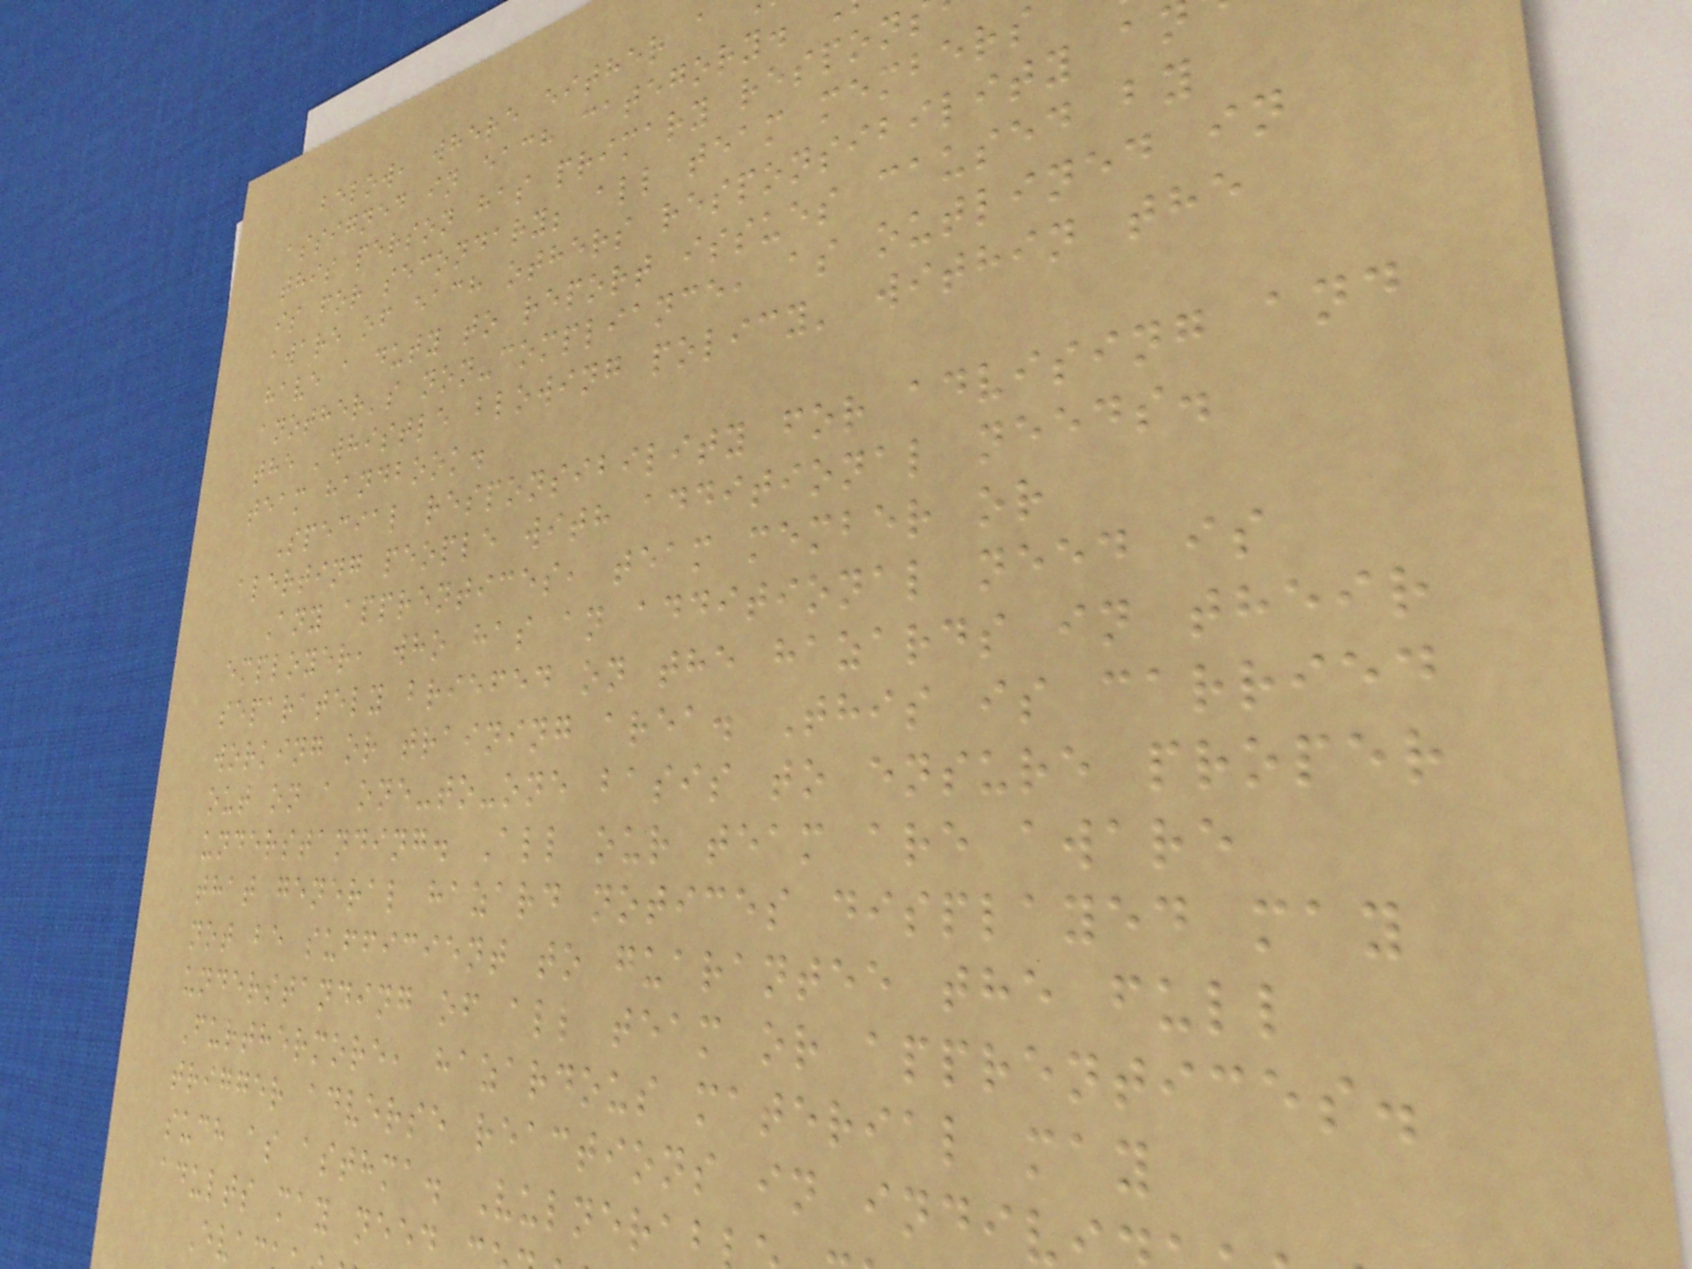below, where either a
assigned in each category.
this person has primary respon
is for secondary; all team members
aware of each others responsibility a
have a duty to report issues caused by
another's non-compliance, as outlined in
the 'whistle blowing policy' within the
team handbook.
Special responsibility for advising and
alerting people with additional needs.
Any apprentices, team member or
employer, who has an additional need is
separately briefed on the hazards in their
working or training area. This is carried
out on a one-to-one basis to ensure proper
understanding. All our team are aware
that general hazard notices displayed may
not be sufficient to guarantee the full
understanding of all team or apprentices.
Furthermore, hazardous material may
trigger adverse reactions in indiv
such as asthma. Vulnerab
adults may need
